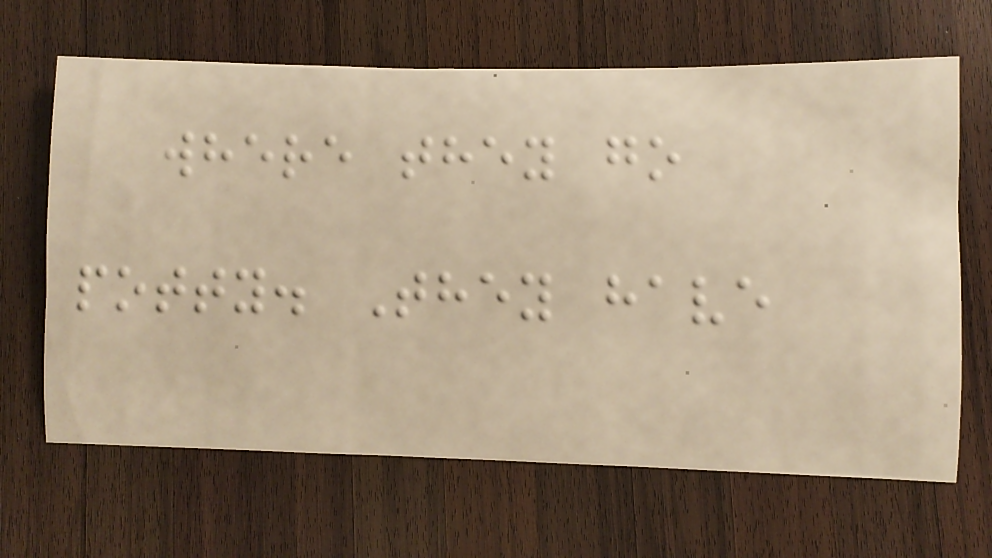where they go
potty. They have
